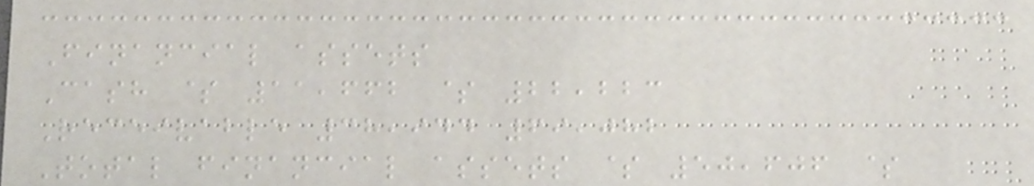Financial assets
Cash $ 11,662 $ 22,223
Receivable 38,944 69,082
Total financial assets $ 50,606 $
